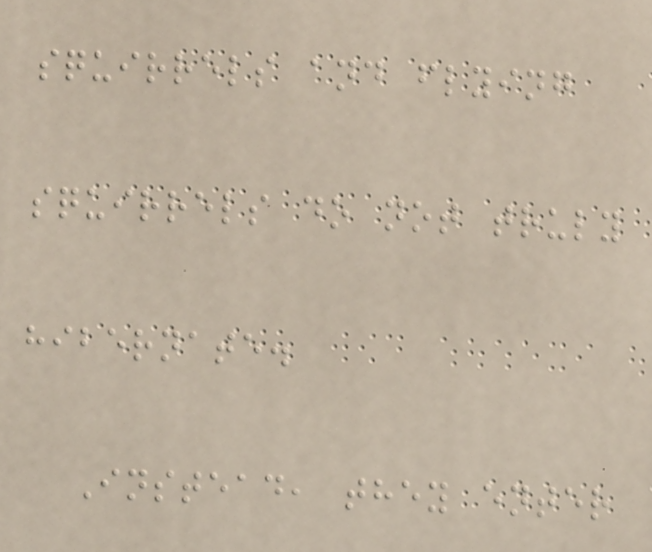squirrels and flying
squirrels do not truly
hibernate.
Instead, they enter
